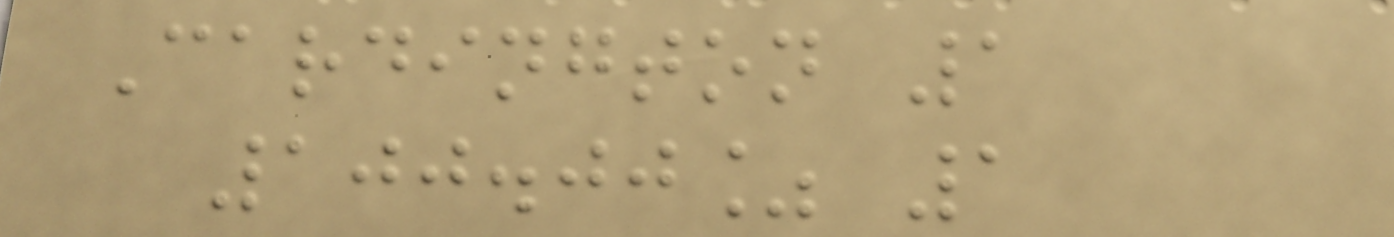Cardington 1
100.00% 1
